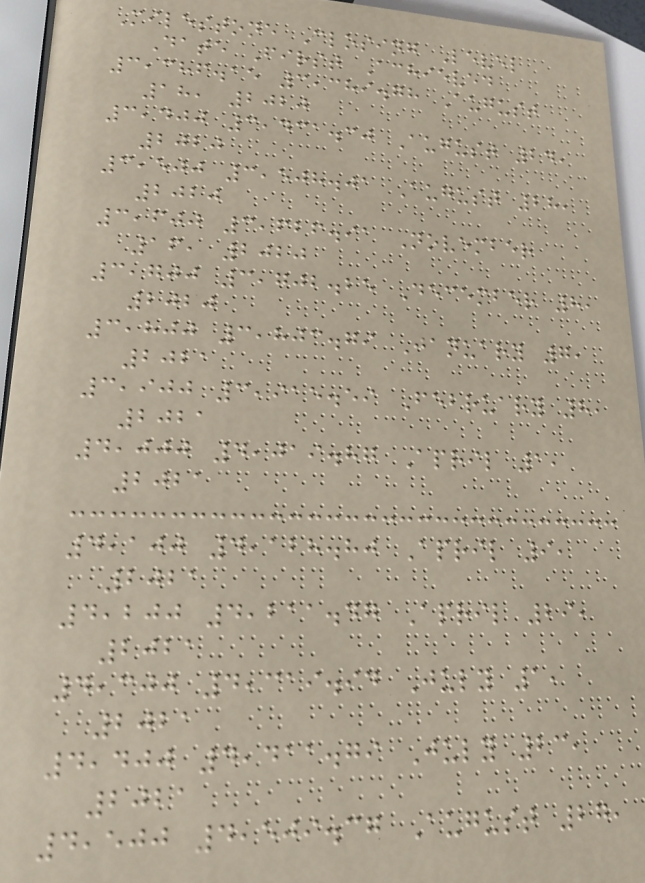Milestone Closing Level
Date First Achieved
3,386.15 3,389.78 August
18, 2020
3,400 3,431.30 August 24,
2020
3,500 3,508.01 August 28,
2020
3,600 3,626.91 November
16, 2020
3,700 3,702.25 December 8,
2020
3,800 3,803.79 January 7,
2021
3,900 3,915.59 February 8,
2021
4,000 4,019.87 April 1,
2021
4,100 4,128.80 April 9,
2021
4,200 4,211.47 April 29,
2021
4,300 4,319.94 July 1,
2021
4,400 4,411.79 July 23,
2021
4,500 4,509.37 August 27,
